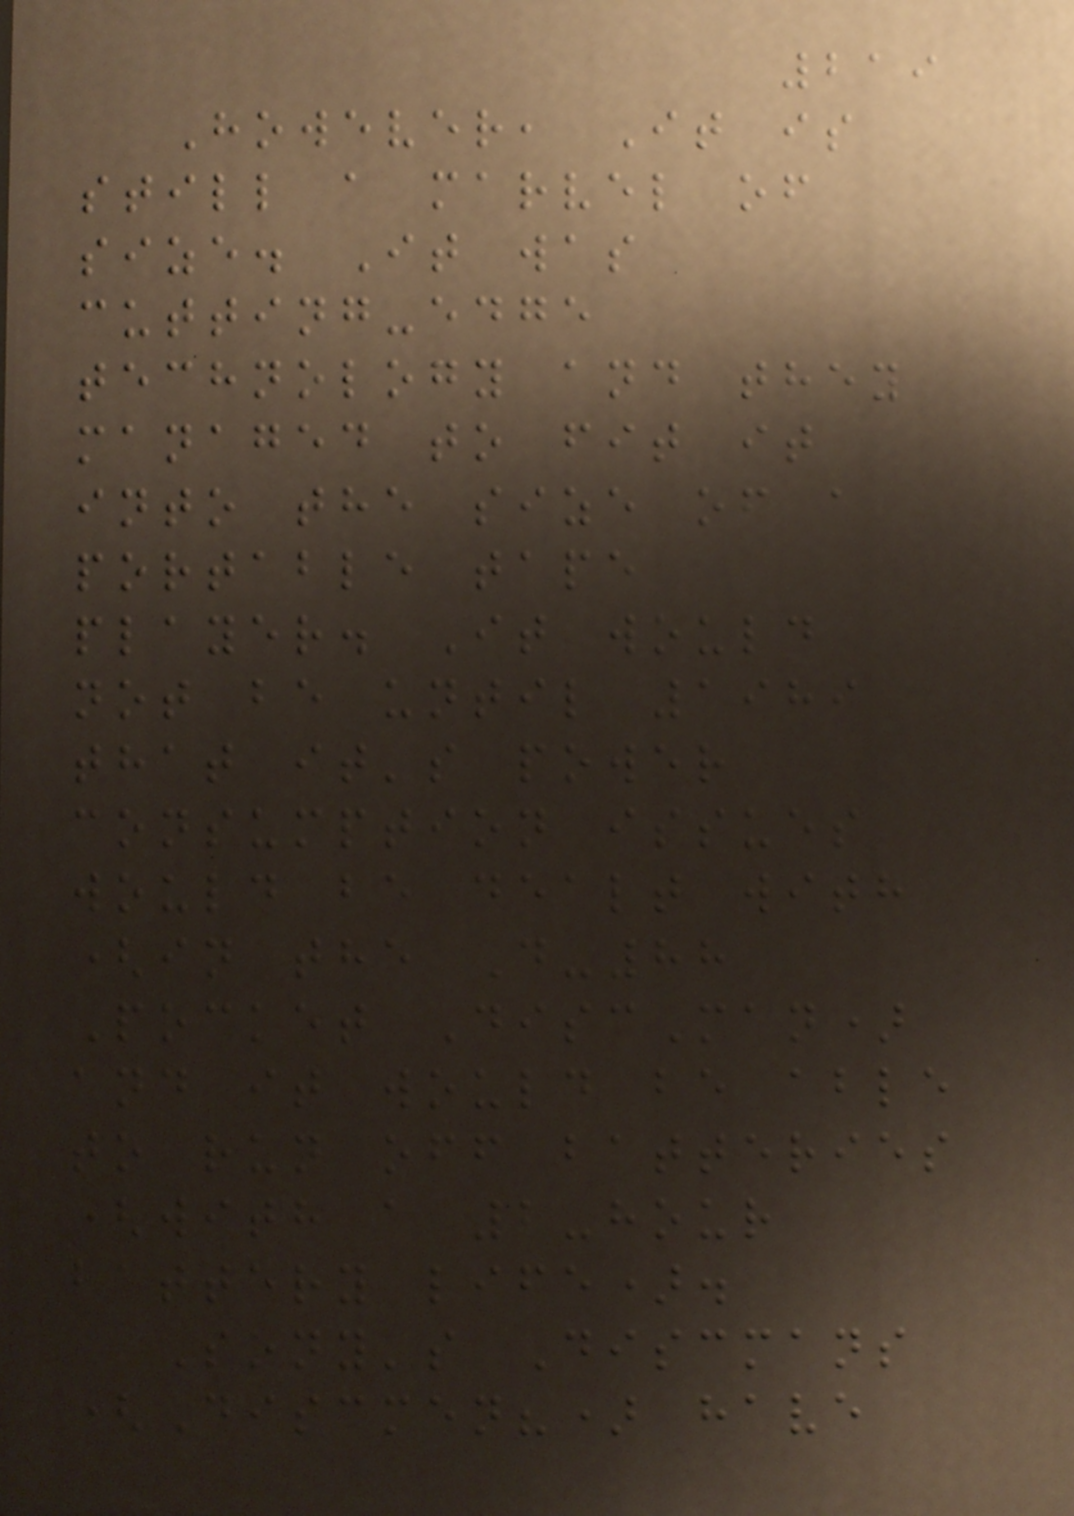219
However, It is
still a marvel of
size. It was
cutting-edge
technology and they
managed to fit it
into the size of a
portable tape
player. It would
not be until 1989
that it's power
consumption issues
would be dealt with
(in the D-88
Pocket DiscMan)
and it would be able
to run off batteries
(with a 2-hour
battery life).
Sony's Discmans
(Discmen?) have
